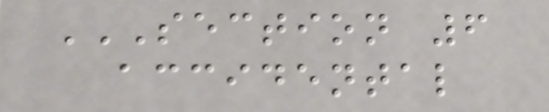SECTION 6
ACCIDENTAL
